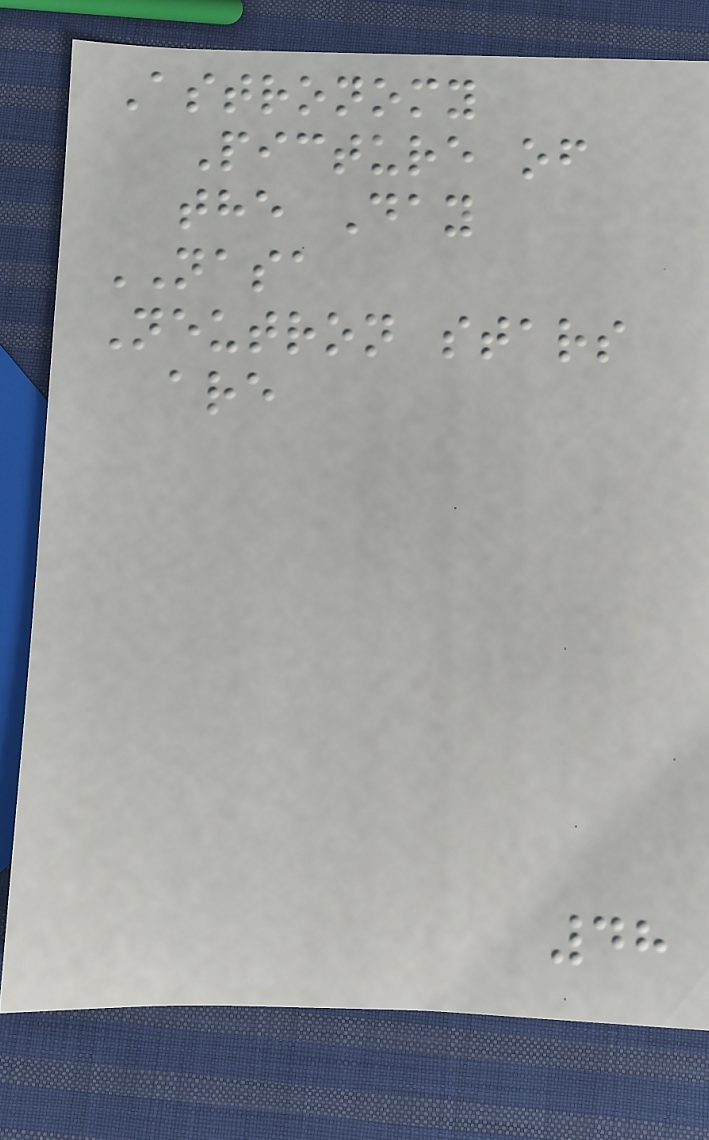Astronomy
Picture of
the Day
NASA
Neutron stars
are
48
